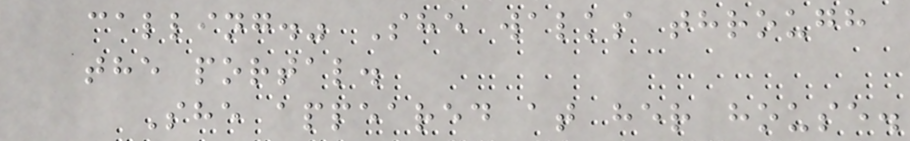calling." She walks through
the portal.
She appeared at her house.
